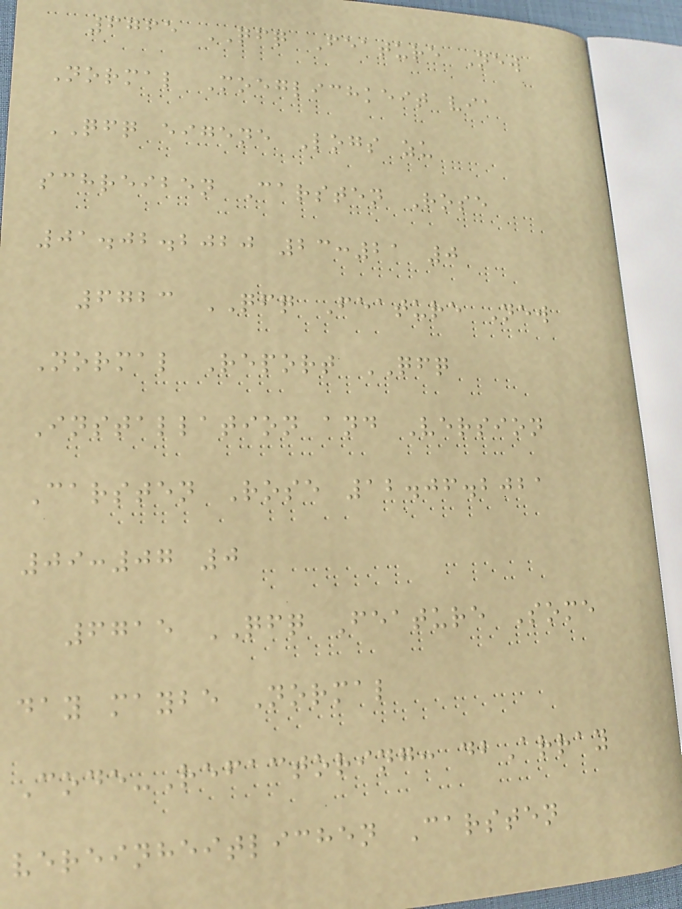6765 QFQ Feature New
Normal Moeglichkeit via
QFQ eigene Logs zu
schreiben Carsten Rose
01.02.2020 23:21 0
6723 QFQ Feature New
Normal Report QFQ
Installation and Version
Carsten Rose 12.06.2021
09:07 0
6715 QFQ Feature Some
day maybe Normal
Code-Refactoring: dbArray
vereinheitlichen Carsten
